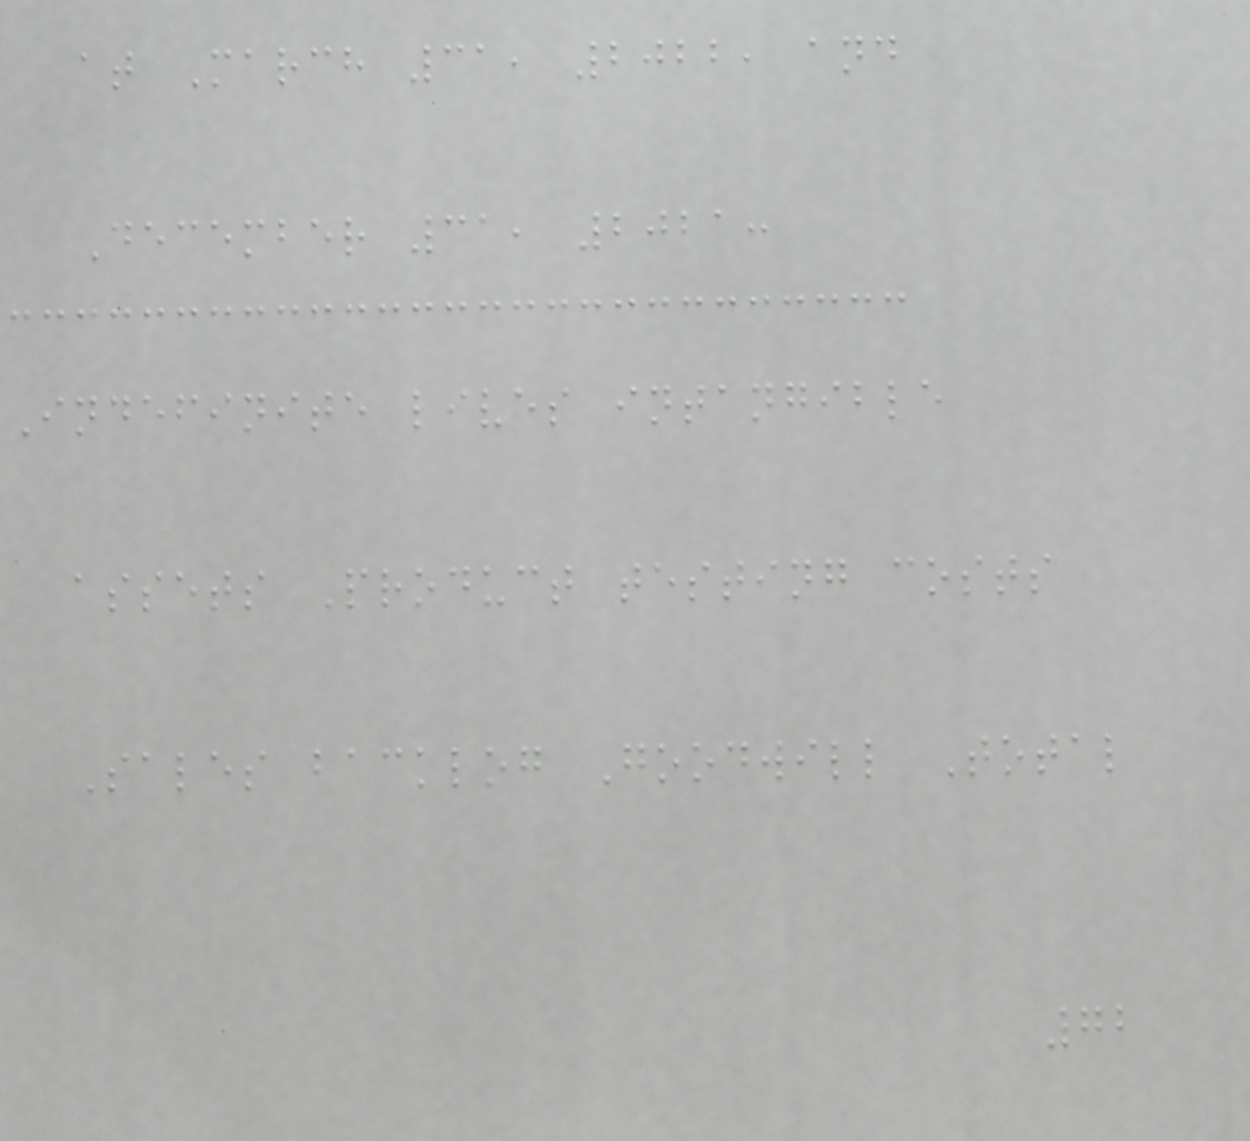at March 31, 2022, and
December 31, 2021:
Indefinite lives intangible
assets Product testing costs
Sales backlog Goodwill Total
72
